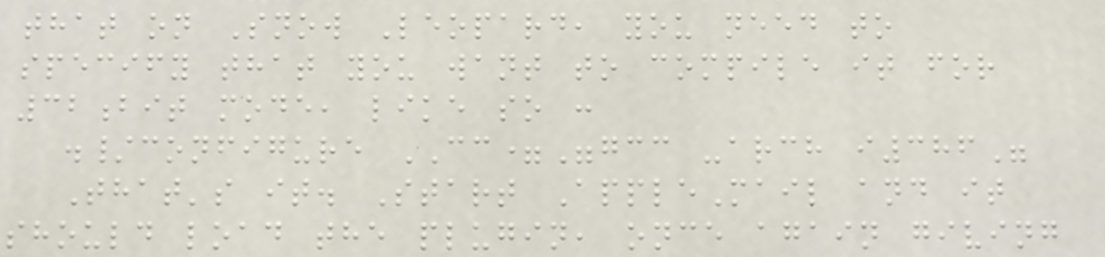that on Snow Leopard, you need to
specify that you want to compile it for
32bit mode, like so :
./configure CC="gcc -arch i386"
That's it. Start AppleMail and it
should load the plugin, once again giving
